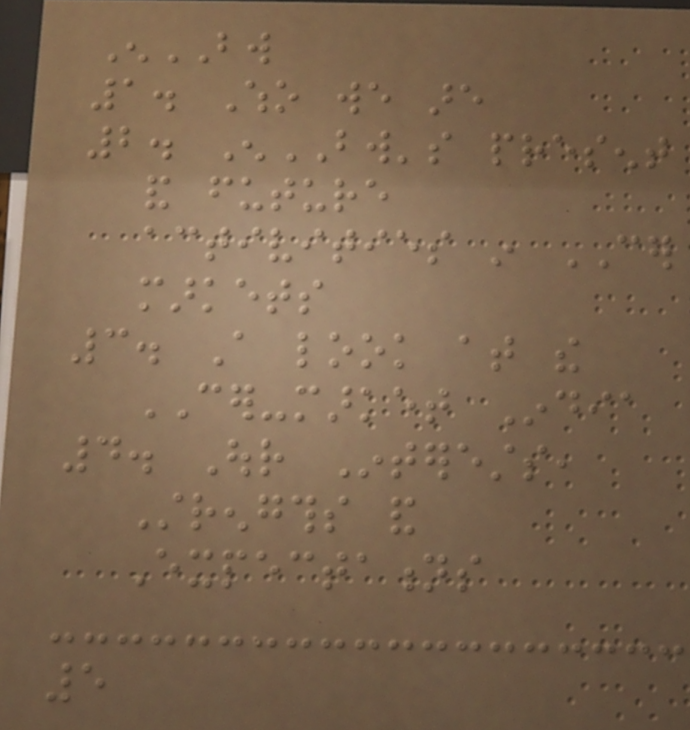EnBW
1. Who we are
2. EnBW's present
and future
activities in CER
markets
3. A look at the
CER-market India
4. Our Interests,
Strengths and
Expectations
5
